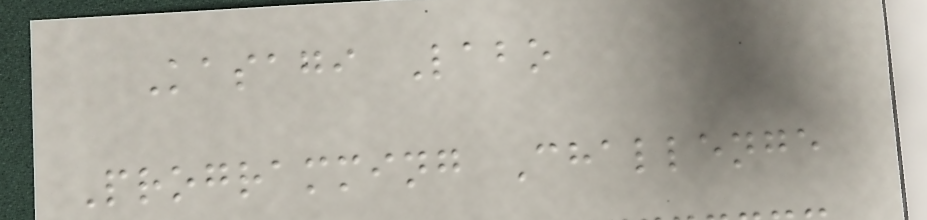Kasagi Labo
Programming Challenge
